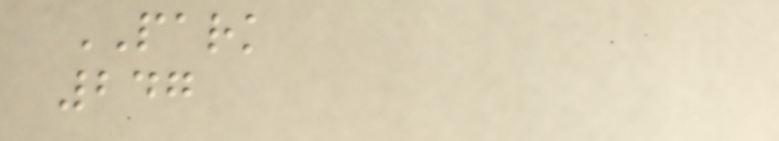PARK
247
